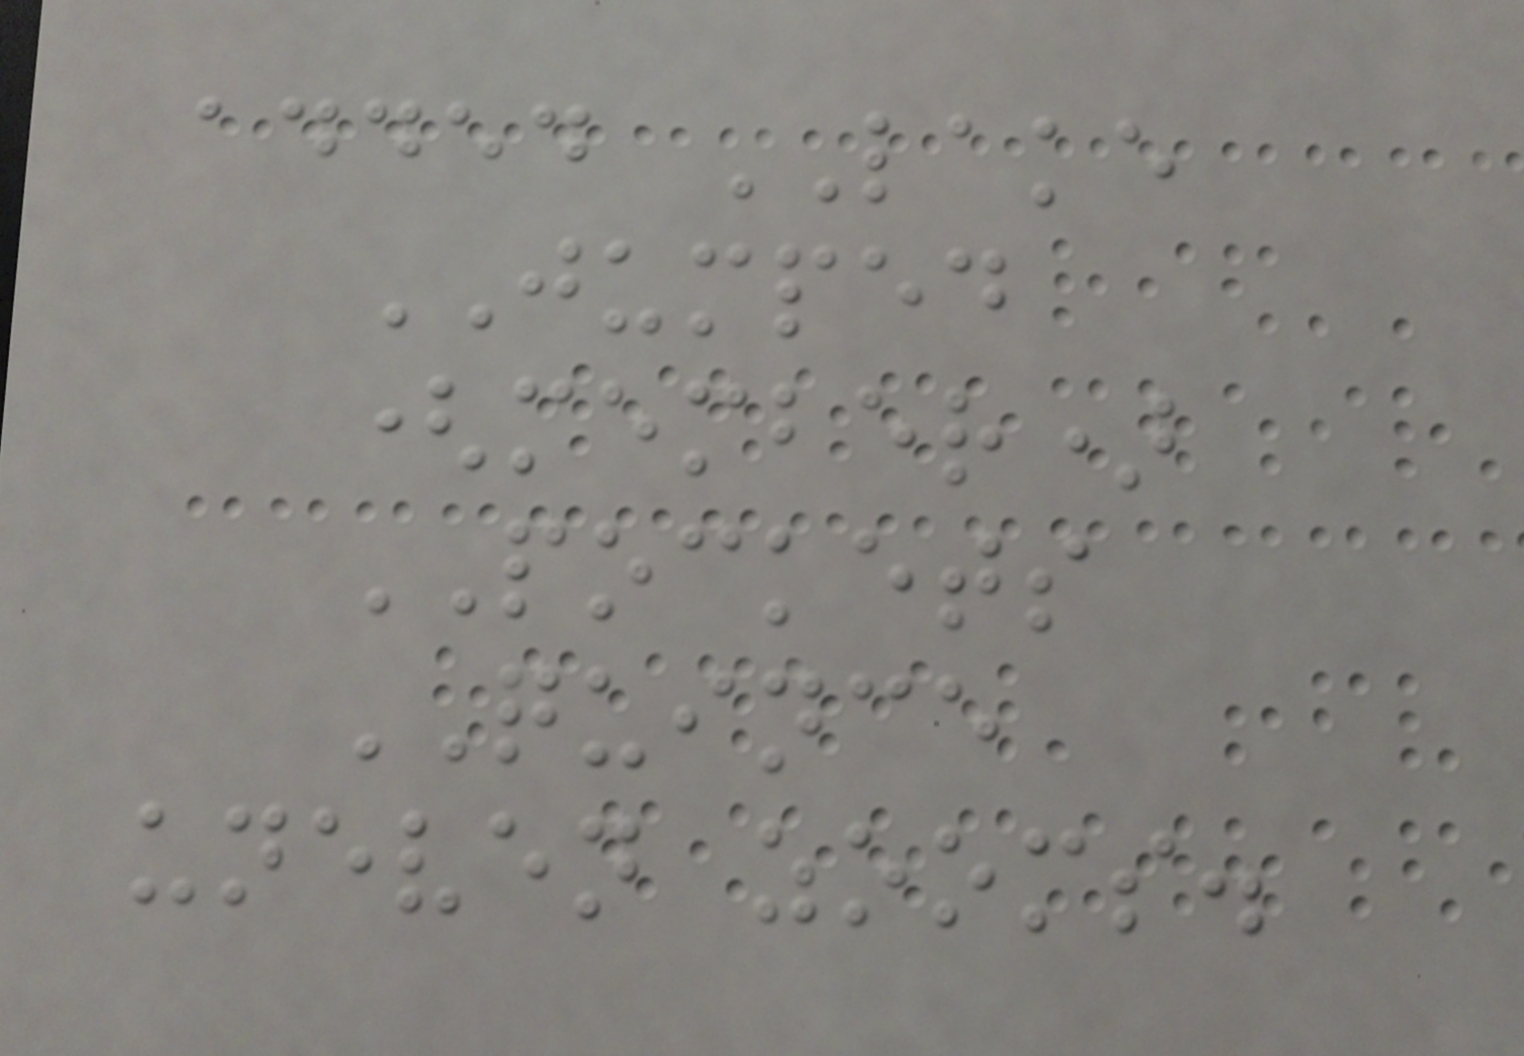added LAKE
JUMPED
(member)
POCKETS
QUINCE
uneven zooms.
